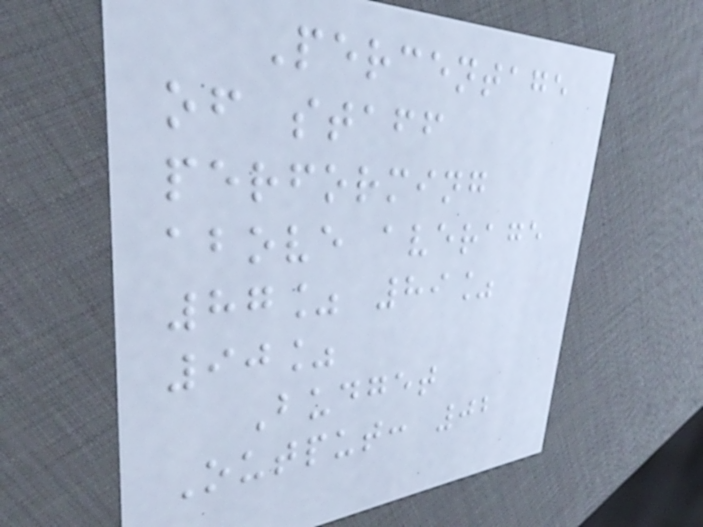Percentage
of staff
performing
above average
87% 89%
90%
Budget
Output: 02
